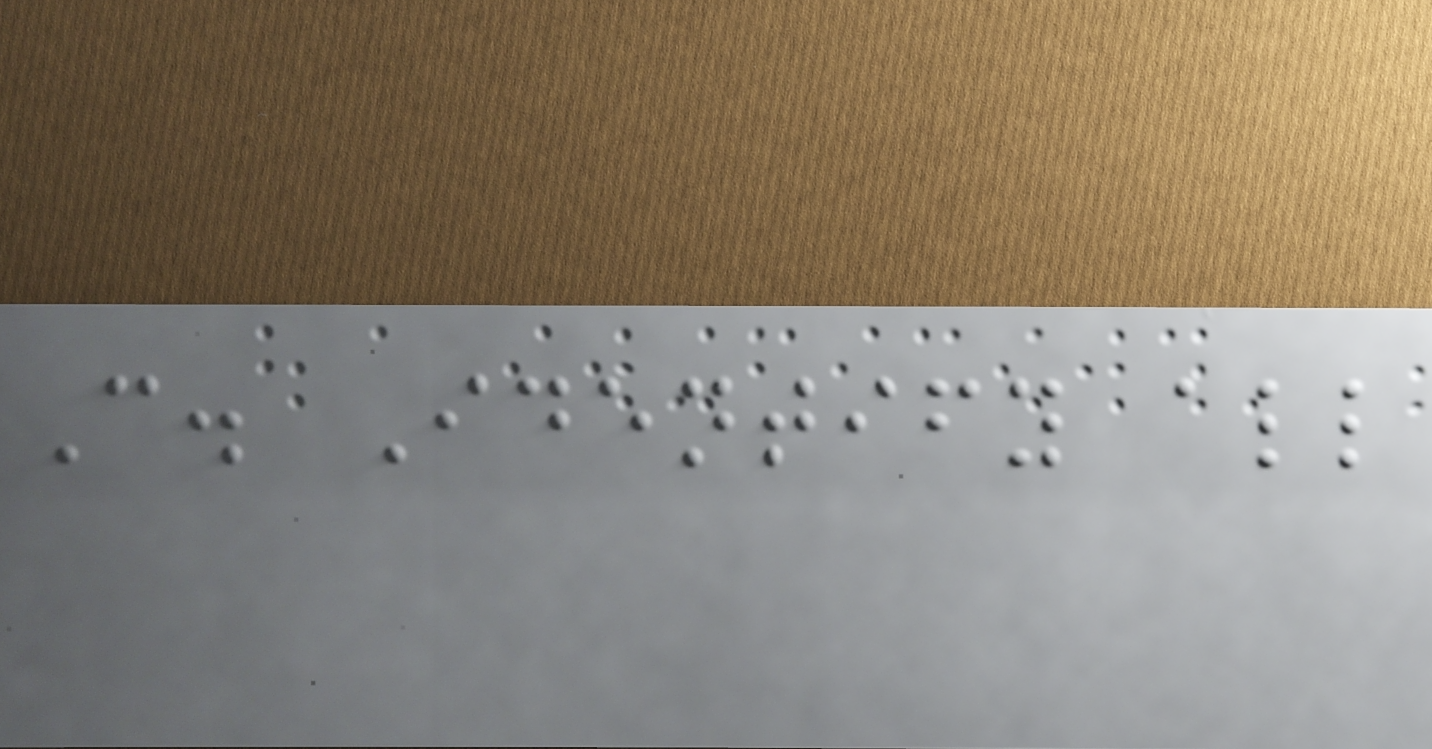C. Identify all
